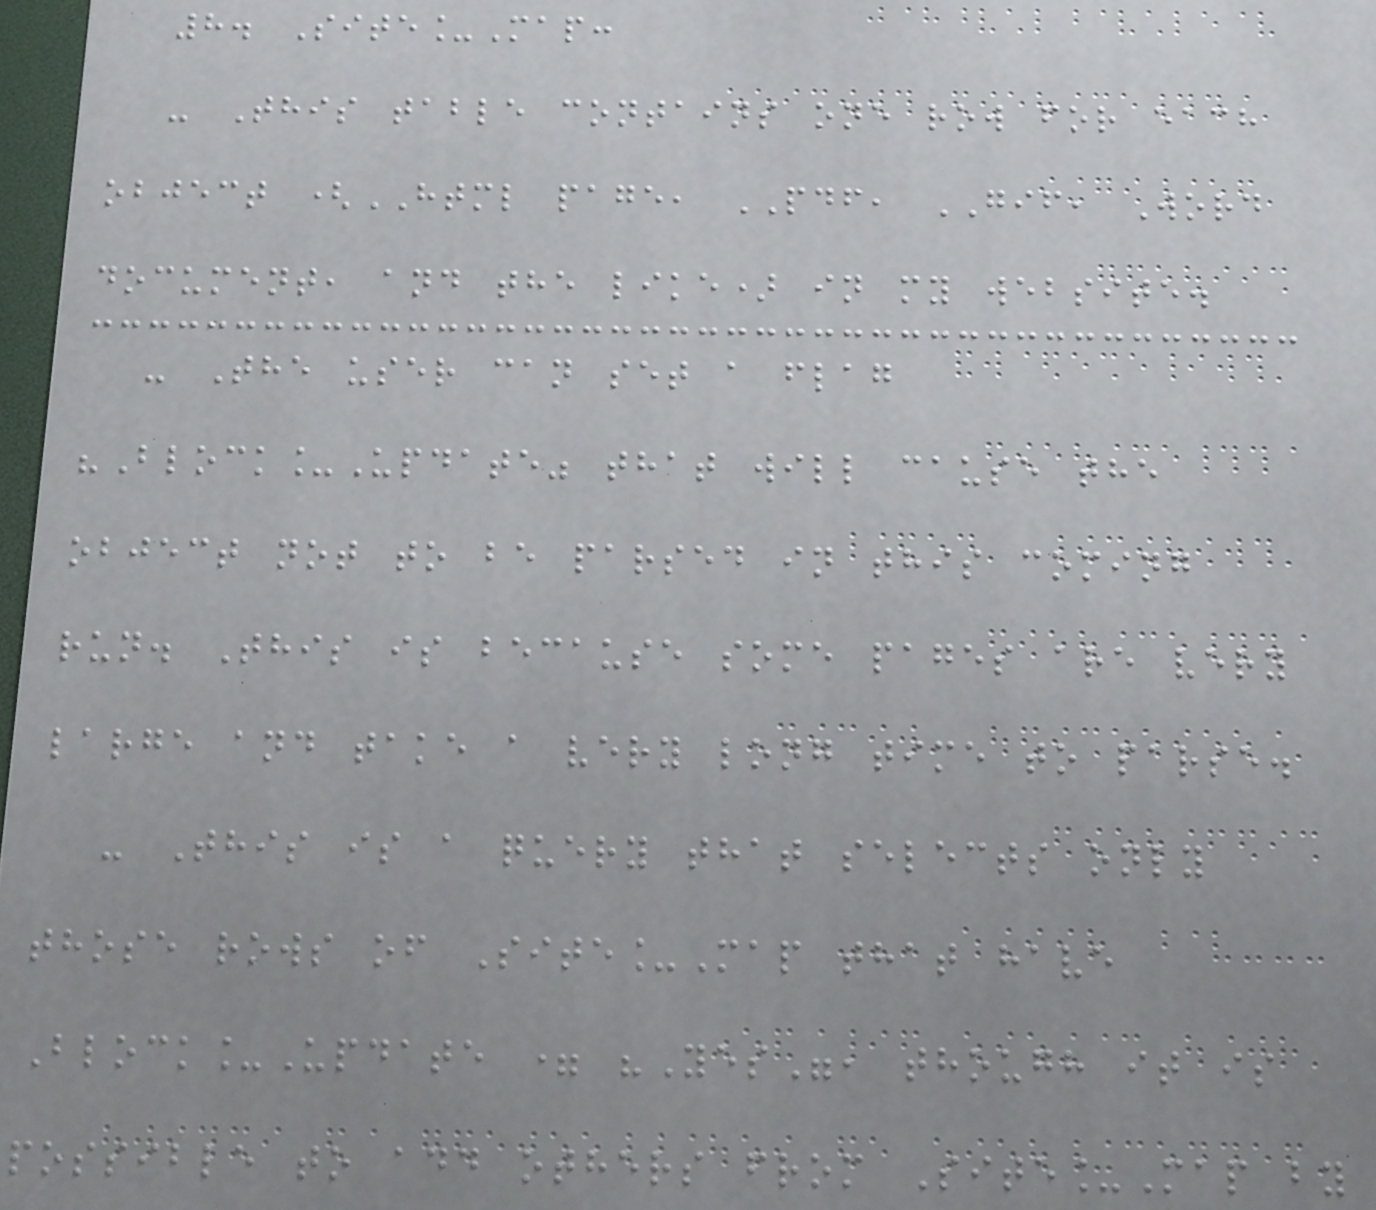8. Site_Map:
- This table contains one row for each
object (HTML page, PDF, GIF, Word
document, and the like) in my website.
- The user can set a flag
"Block_Update" that will cause the
object not to be parsed in this coming
run. This is because some pages are very
large and take a very long time to parse.
- This is a query that selects only
those rows of Site_Map that have
Block_Update = "Yes", though it is
possible to add others from Site_Map by
